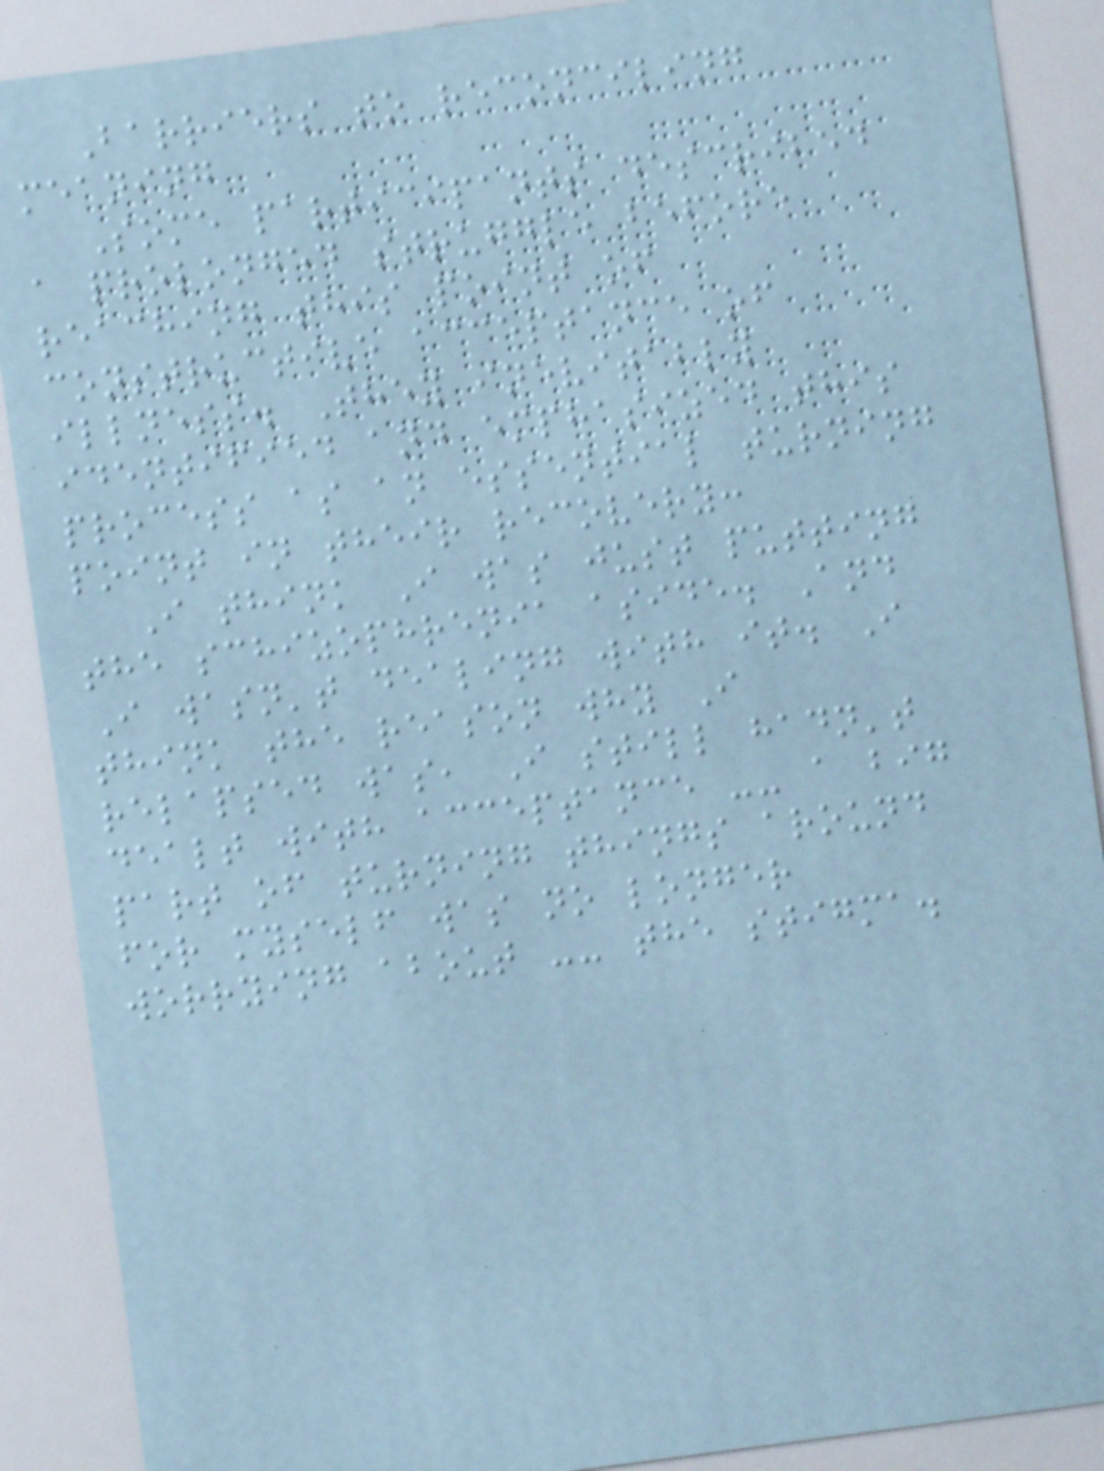Barriers to reconciling
meaning
Some participants described
a prolonged struggle before
reaching this point of
constructive acceptance of
illness. They inevitably
identified and emphasized this
process as an essential turning
point in their recovery:
I think I was just putting
the schizophrenia aside. And
I wasn't dealing with it. I
think the reason why I
relapsed was, I still hadn't
dealt with acceptance -- a big
part of turning things around
for myself was no longer
worrying about -- the stigma.
